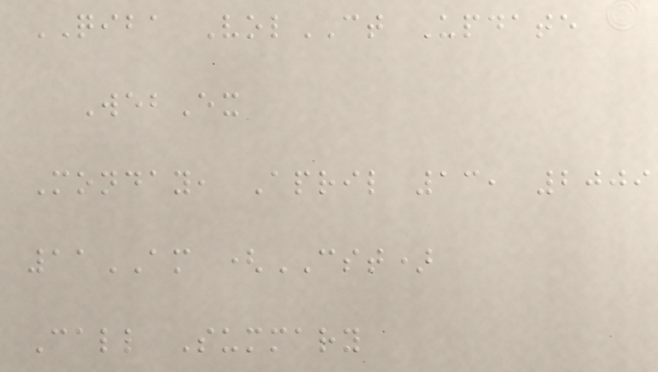QIBA VolCT Update
WebEx
Monday, April 13, 2009
11AM (CST)
Call Summary
